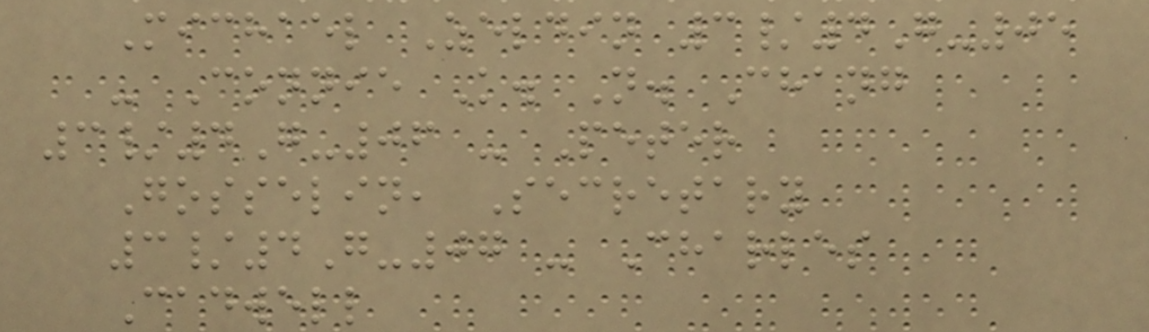Michael Zeldin 3/4G-05
- Connie K. N. Chang
3/4G-06 - Peter
Gosselin, Secretary
3/4G-07 - Charles
Cadwell
